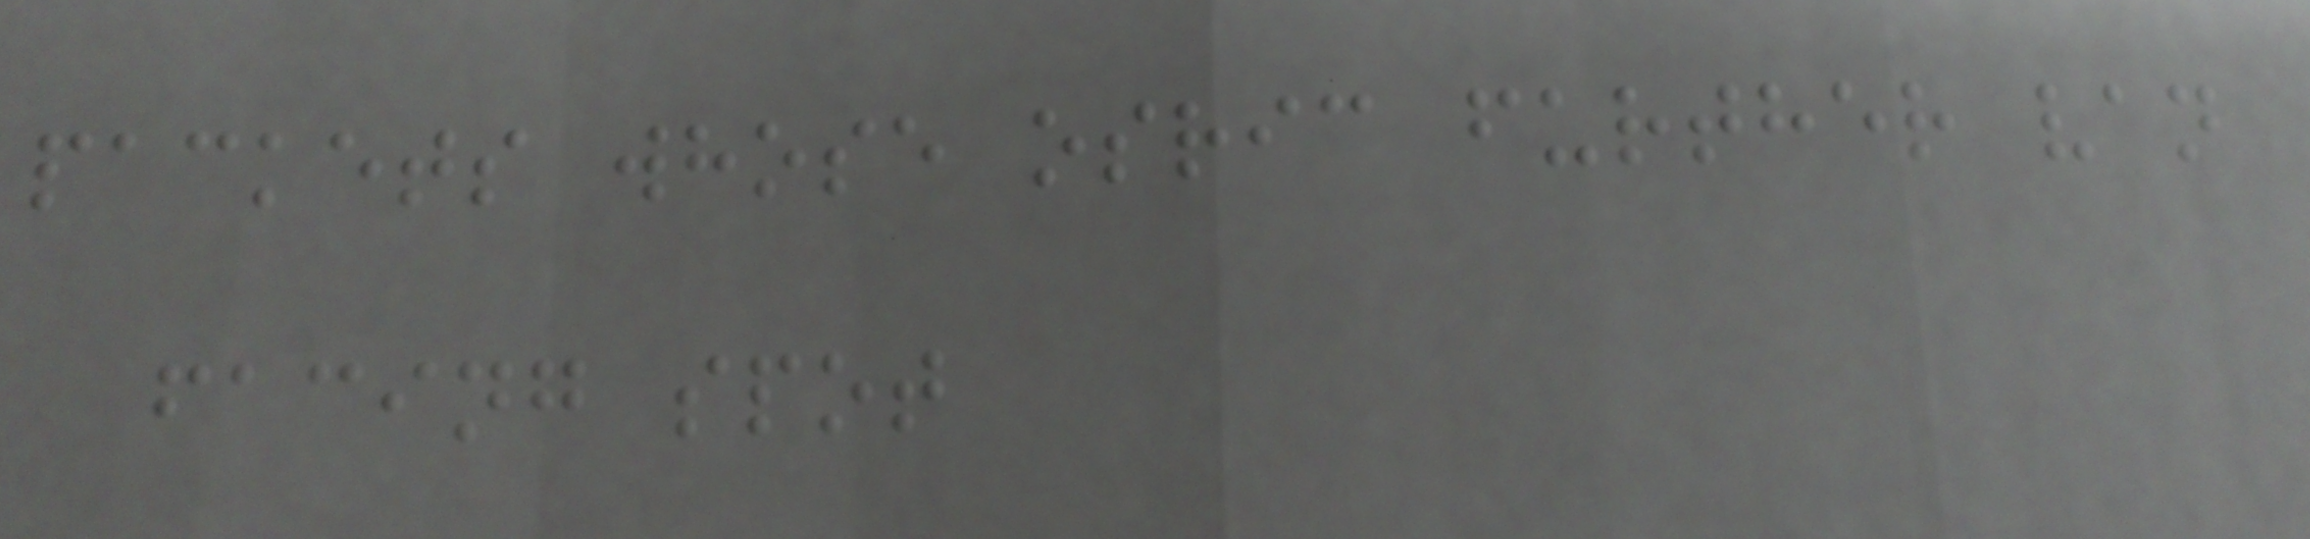packets whose osric further van
facing spot
